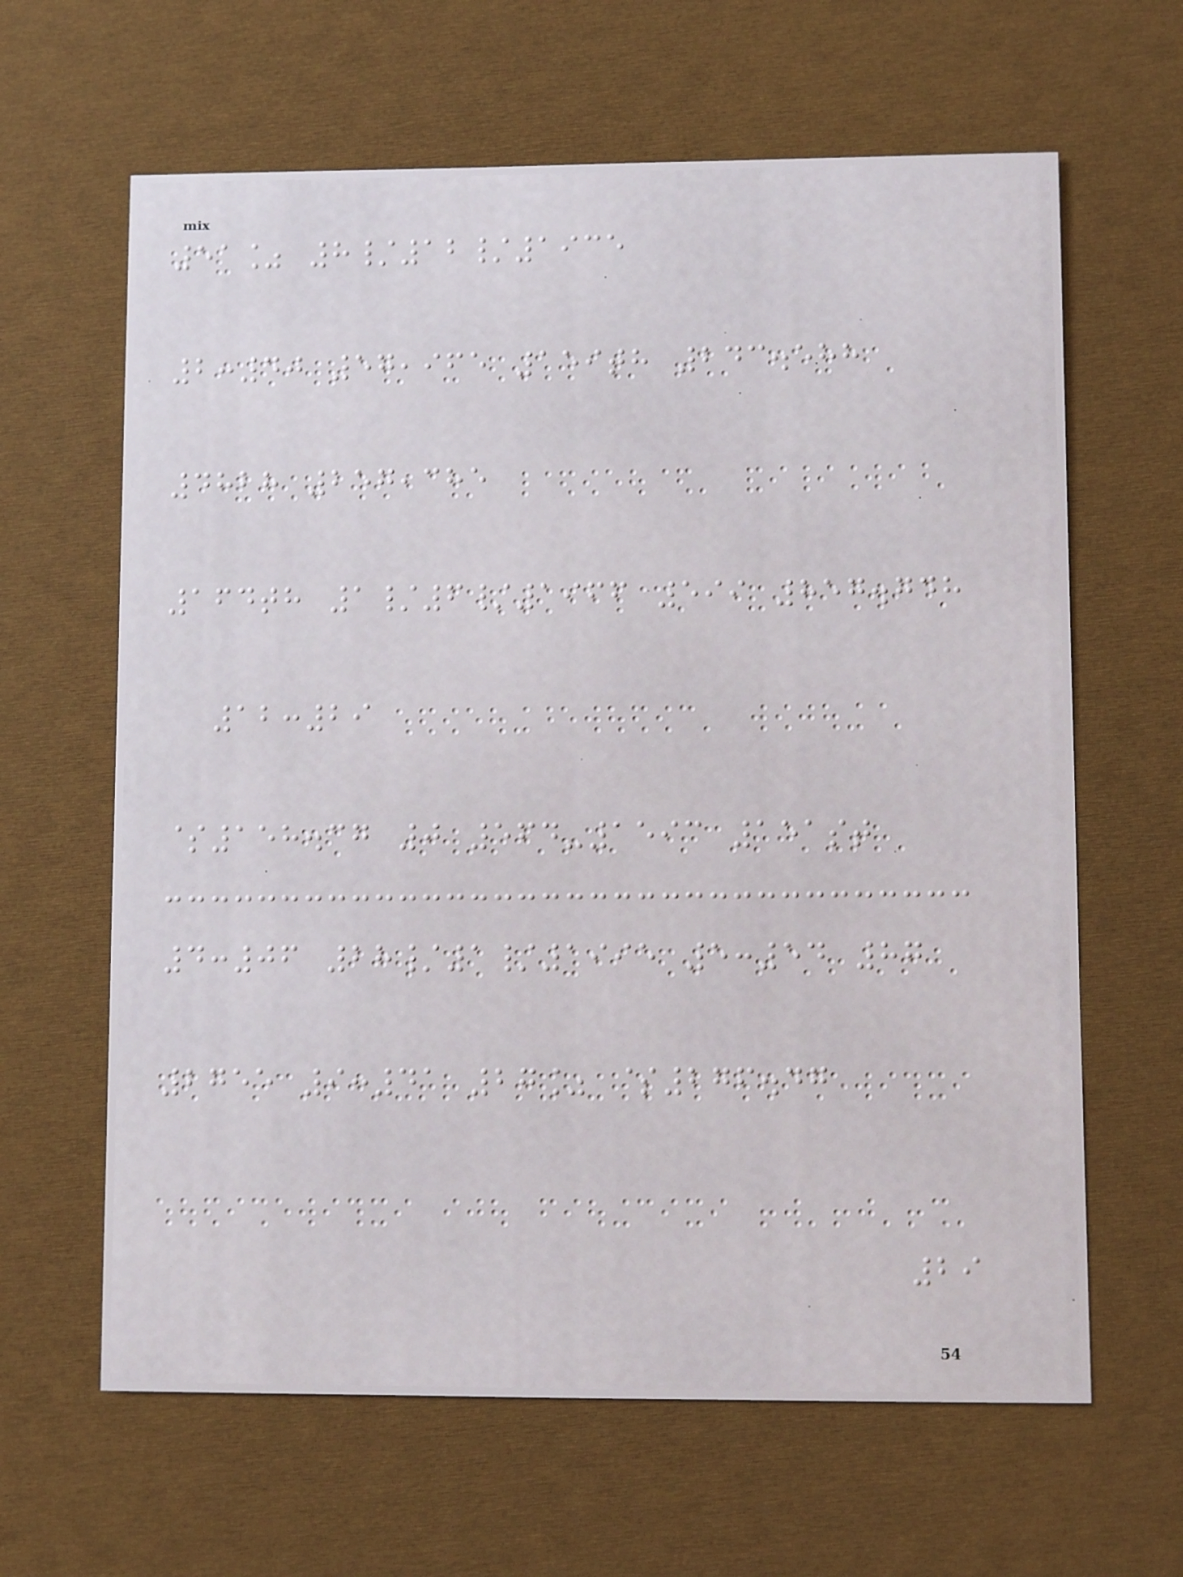51% 8/12/1935
2:40 57,965 159th 243.588
4828 257,385
164th 1/6/1966 599 857.748
12:29
$158.37 0 564-1593 151st
4:06 28/1/1995 5:54 87
2755 9:41 27% $276.47
29
